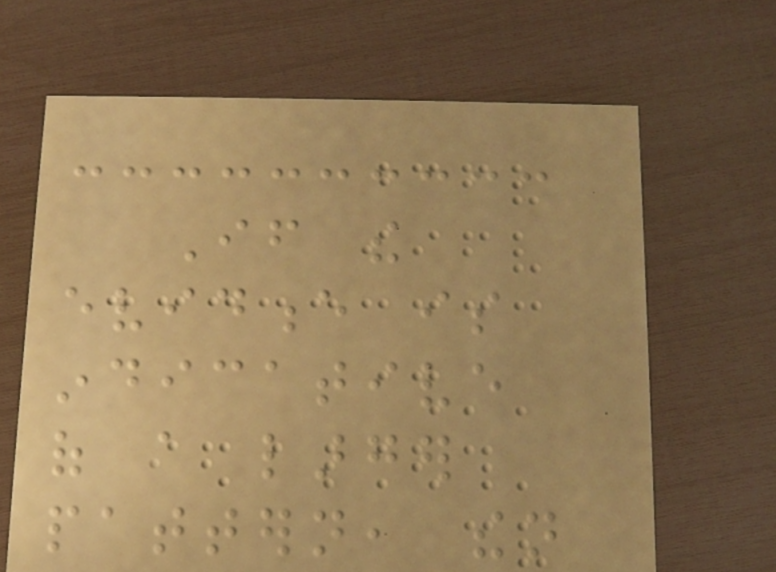If the
evidence is
indicative
of a larger
pattern, then
